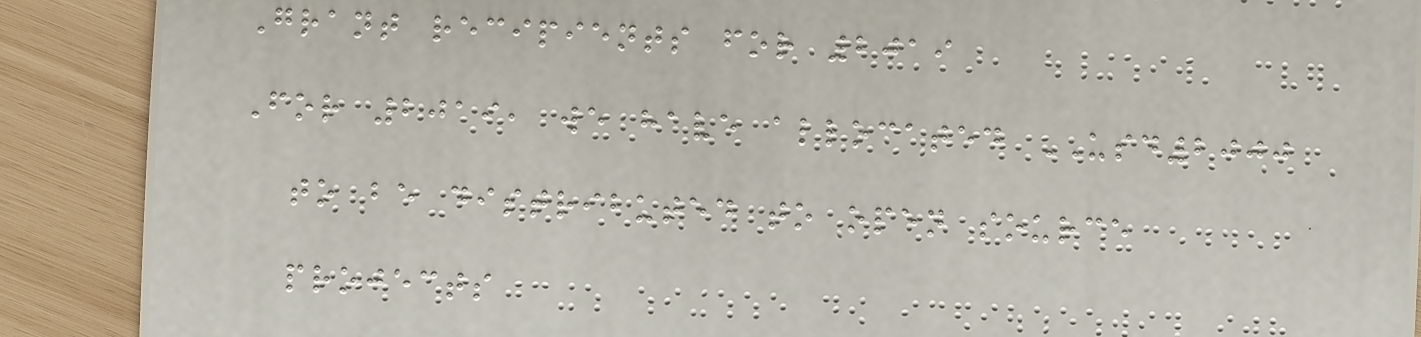Grant recipients for 2019
For 2019, we have allocated USD2000
to be distributed to open source
projects
